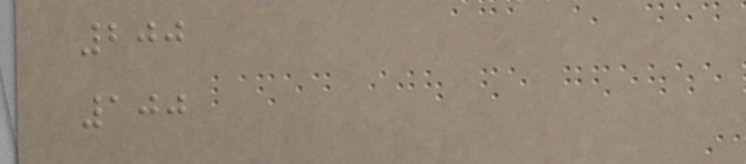200
100
